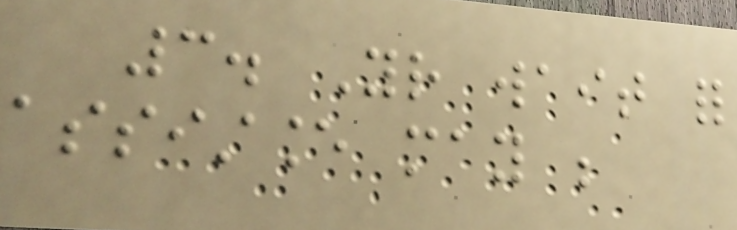3. Your wait for
assistance may be
